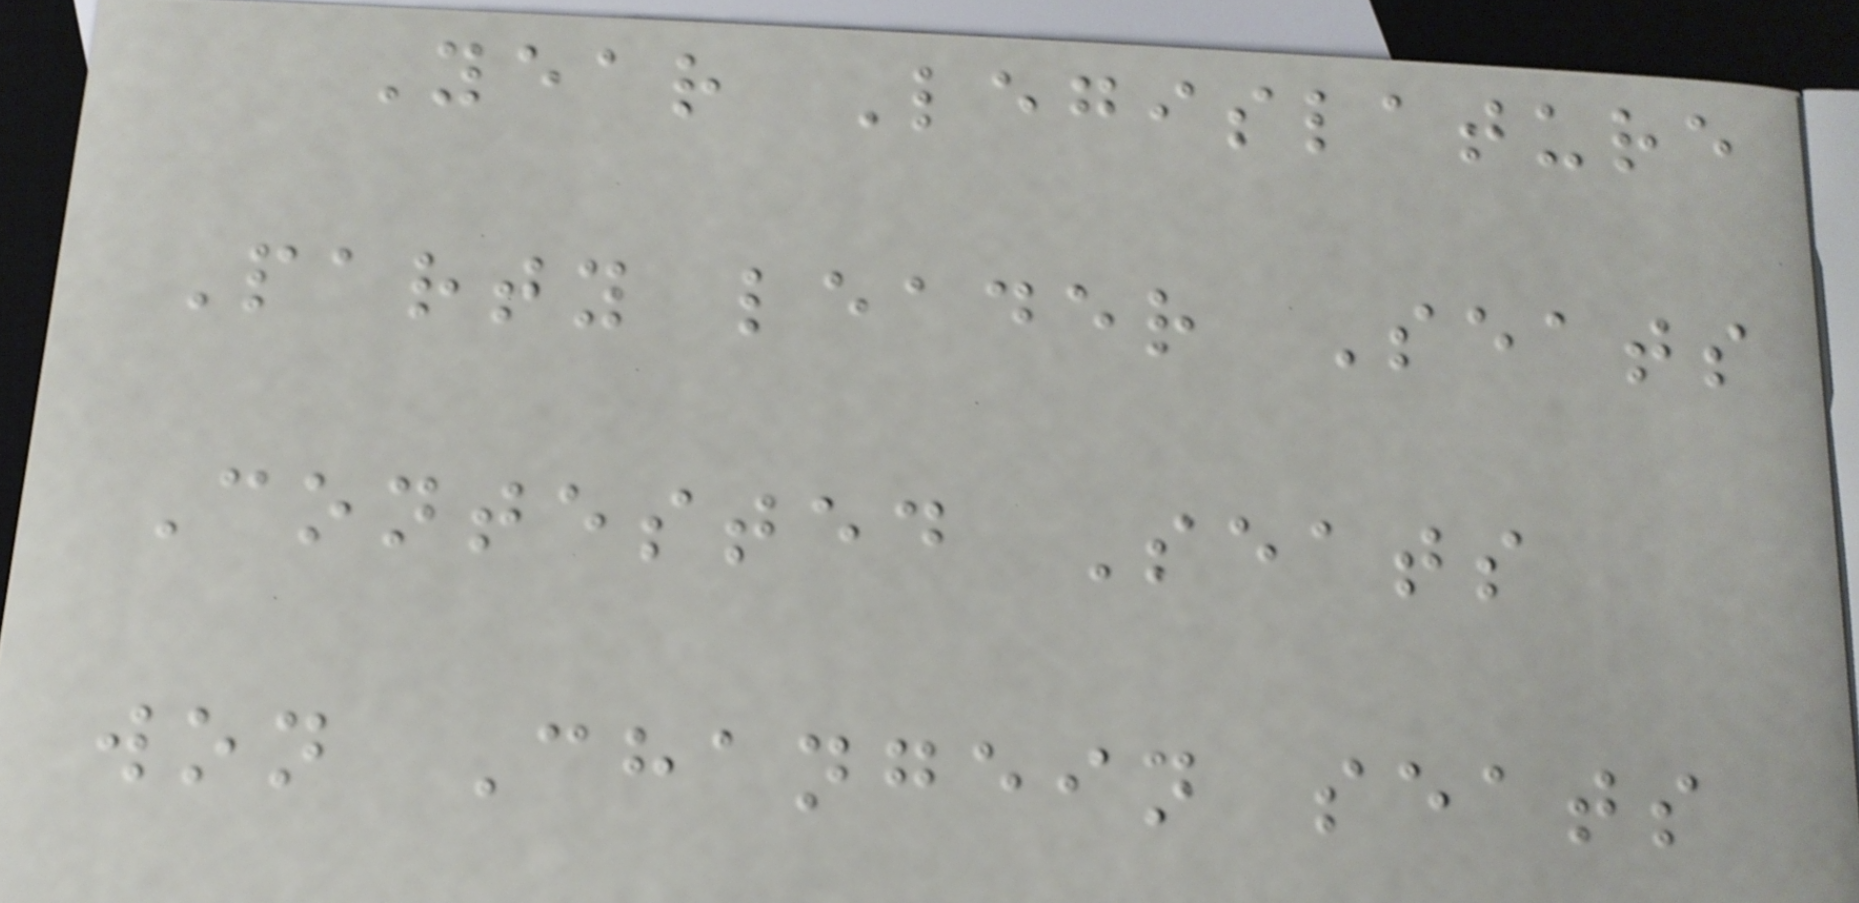Year Legislature
Party leader Seats
Contested Seats
won Changein seats
